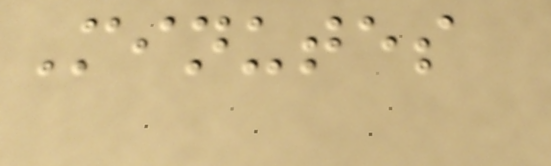Minutes
